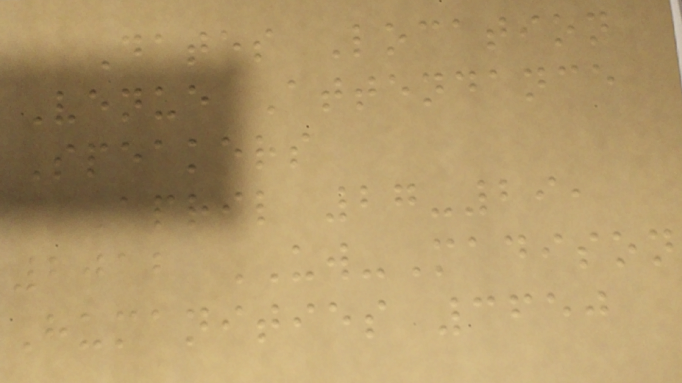Dates Location
Venue Attendance
Speakers
April 27-29,
2012 UW-Madison
Humanities 3650
